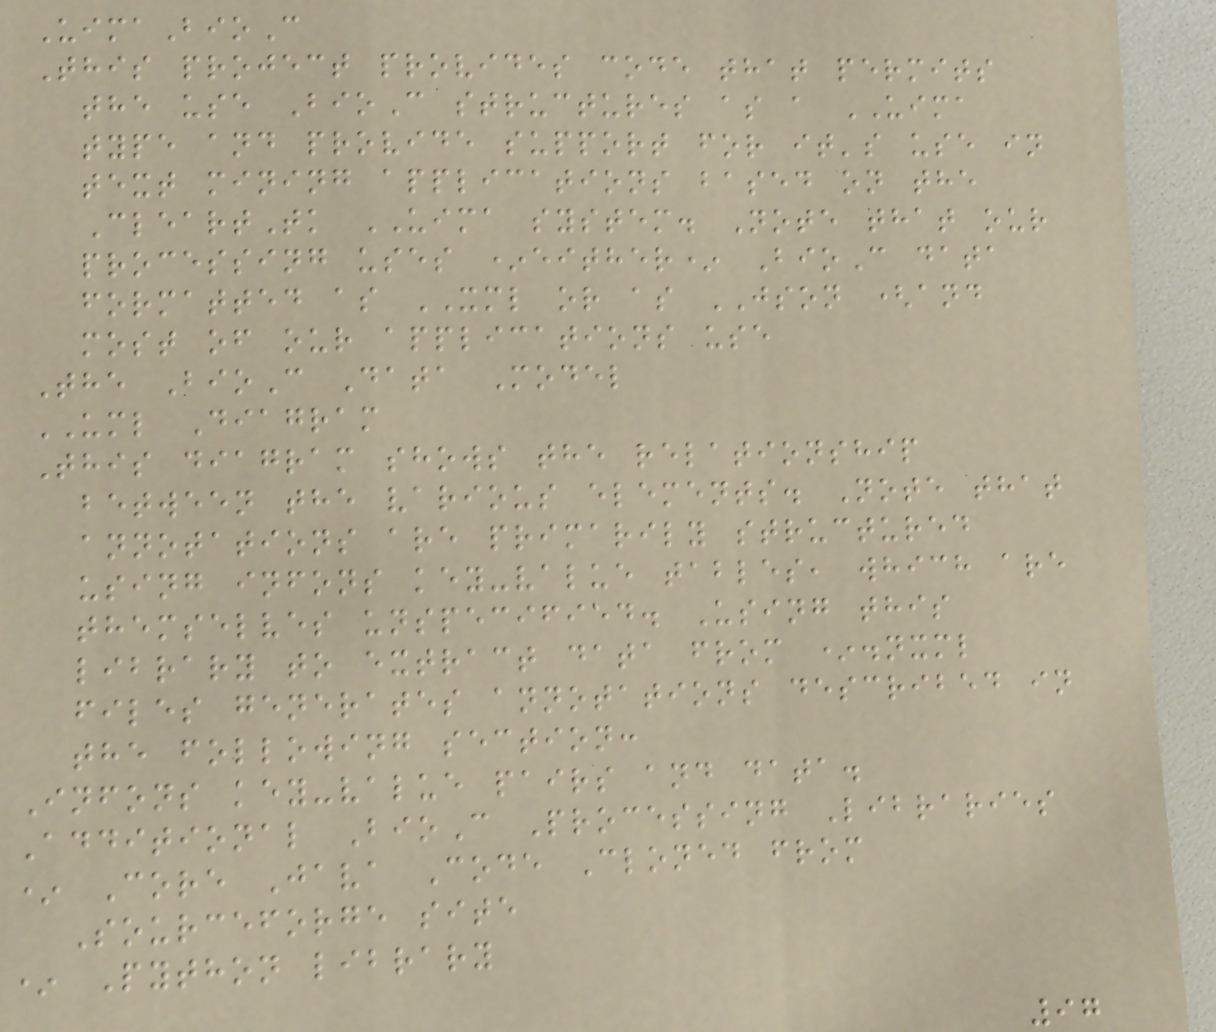UimaBioC
This project provides code that permits
the use BioC structures as a UIMA
type and provide support for it's use in
text mining applications based on the
CleartTk UIMA system. Note that our
processing uses *either* BioC data
formatted as XML or as JSON (and
most of our applications use
The BioC Data Model
UML Diagram
This diagram shows the relationship
between the various elements. Note that
annotations are primarily structured
using infons key-value tables, which are
themselves unspecified. Using this
library to extract data from *.nxml
files generates annotations described in
the following section:
Infons key-value pairs and data.
Additional BioC Processing Libraries
* Core Java Code Cloned from
Sourceforge site
* Python library
97
